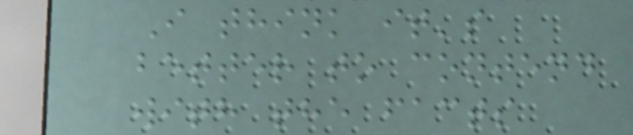I think it's
better to contend
with the facts
